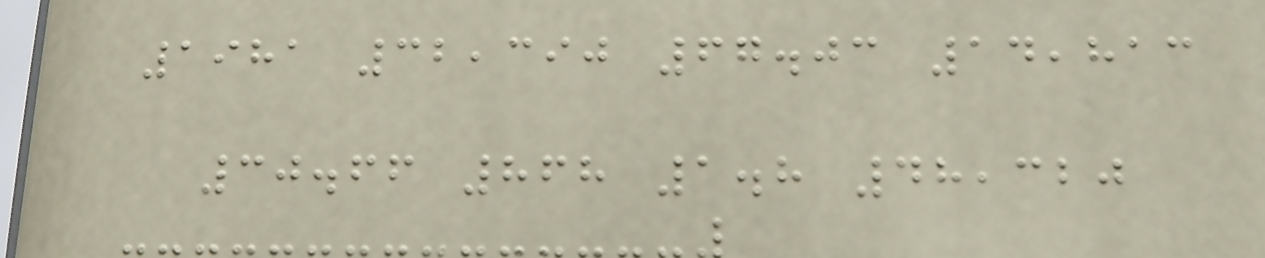1981 32,390 67.03 14,813
30.66 868 1.8 48,320
